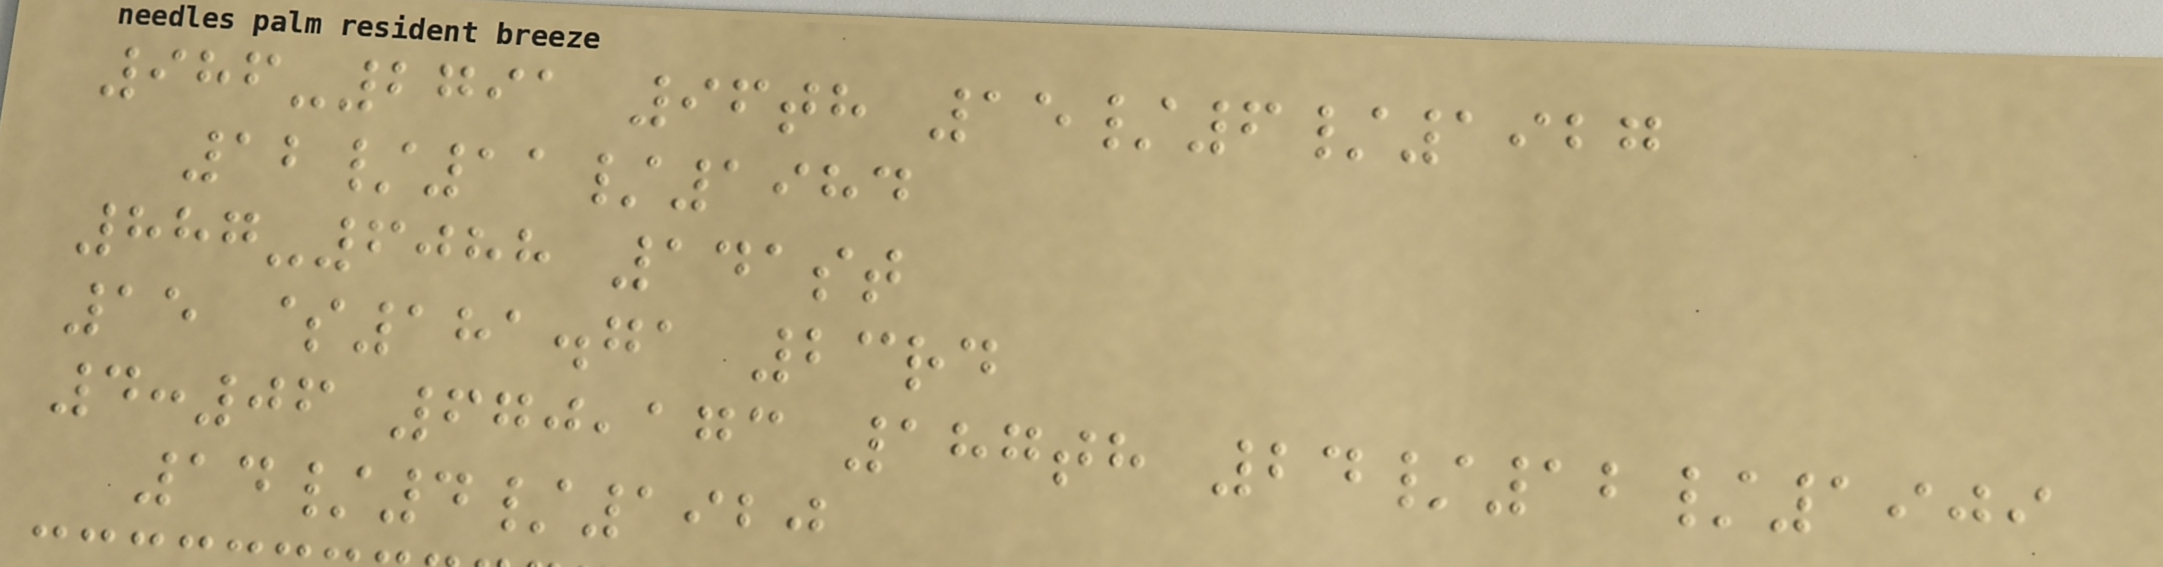986-2791 96th 15/6/1927
12/11/1984
887-6088 141st
15 $181.71 23rd
4:06 670,173 187th 24/12/1909
14/4/1920
